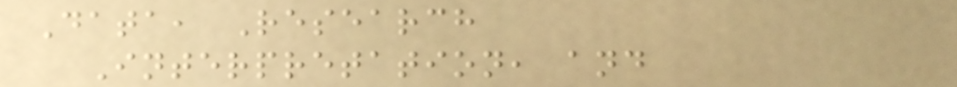Data, Research
Interpretation, and
